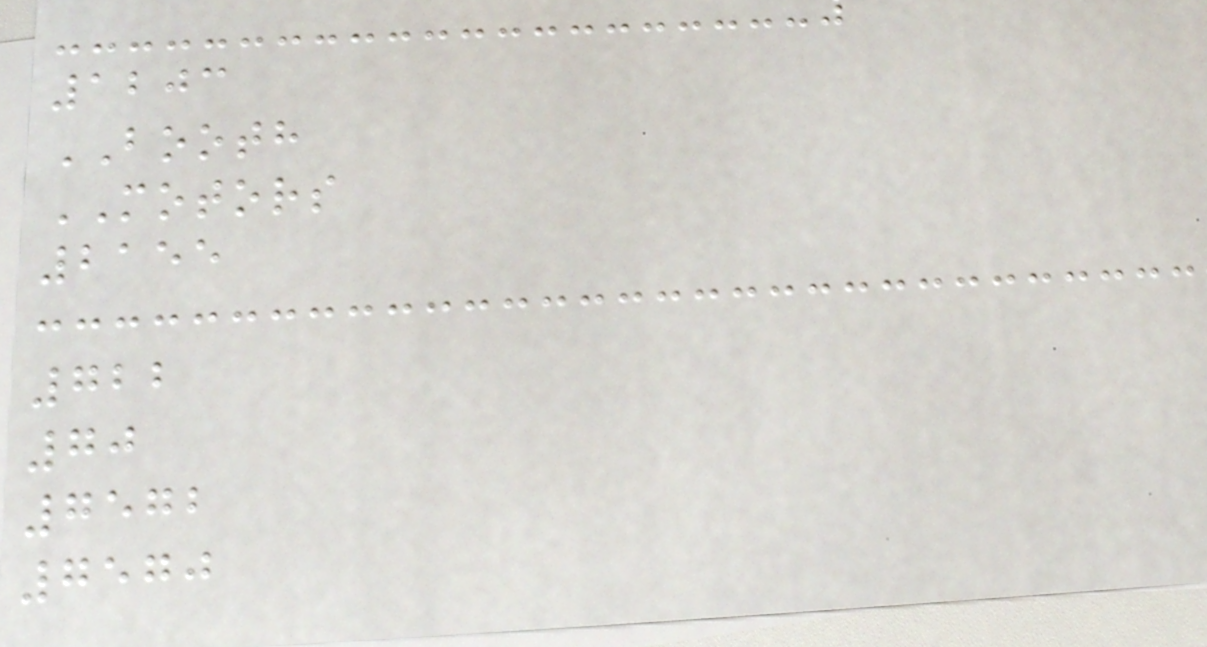1203
BOOTH
MOTORS
2155
722
70
7572
7570
